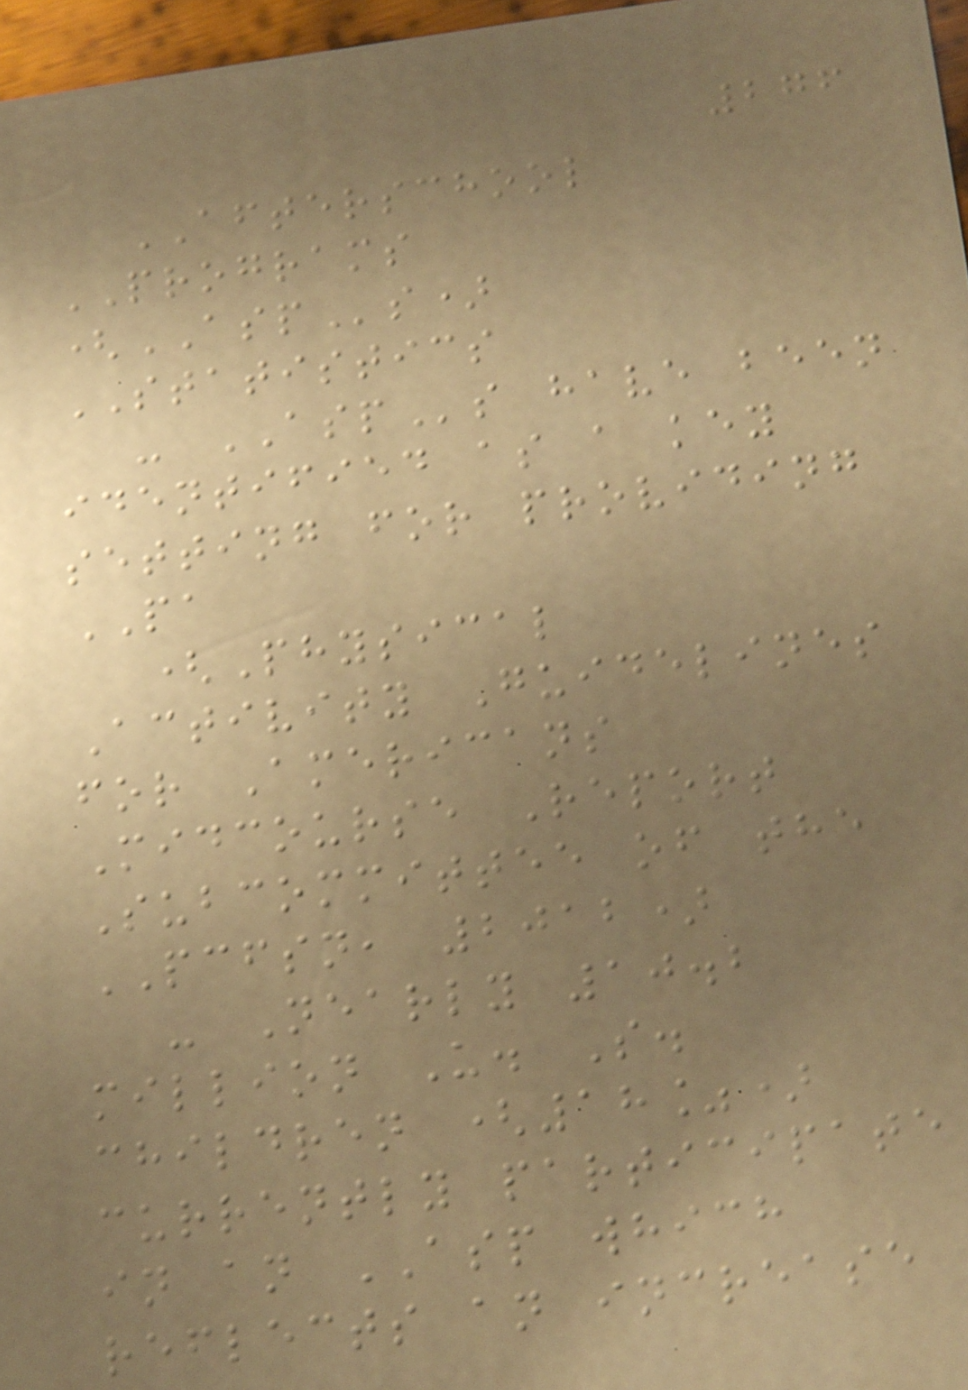276
AFTERSCHOOL
PROGRAMS
(ASPs)
STATISTICS
- ASPs have been
identified as a key
setting for providing
PA
(Physical
Activity Guidelines
for Americans
Midcourse Report
Subcommittee of the
PCFSN, 2012)
- Nearly 10.2
million U. S.
children (18%)
currently participate
in an ASP which
reflects an increase
